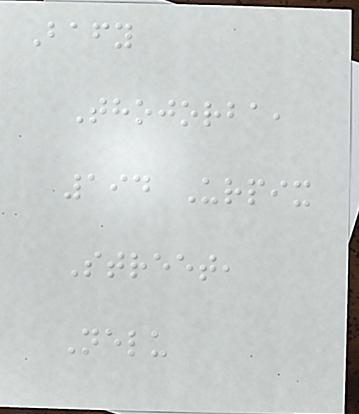Bafy
Thojorba,
194 Urpix
Street,
Nelu
